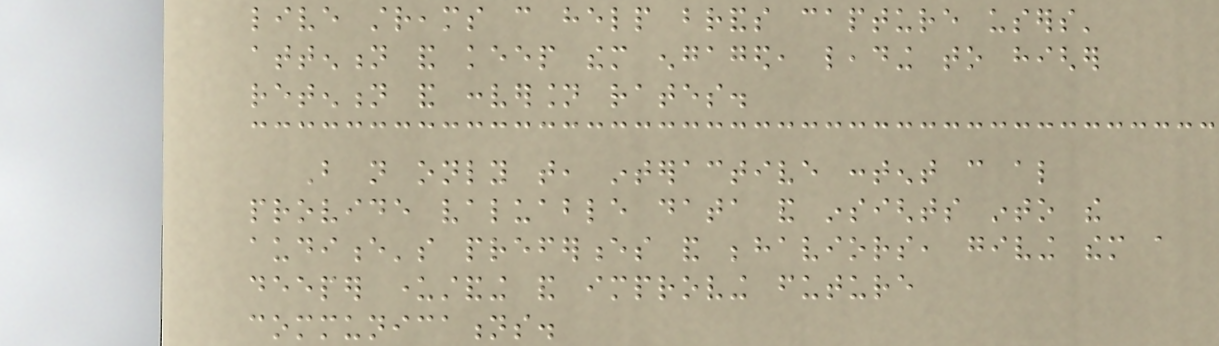live streams can help brands capture users'
attention and keep them engaged, leading to higher
retention and conversion rates.
But not only that, interactive content can also
provide valuable data and insights into the
audience's preferences and behaviors, giving them a
deeper understanding and improving future
communications.
